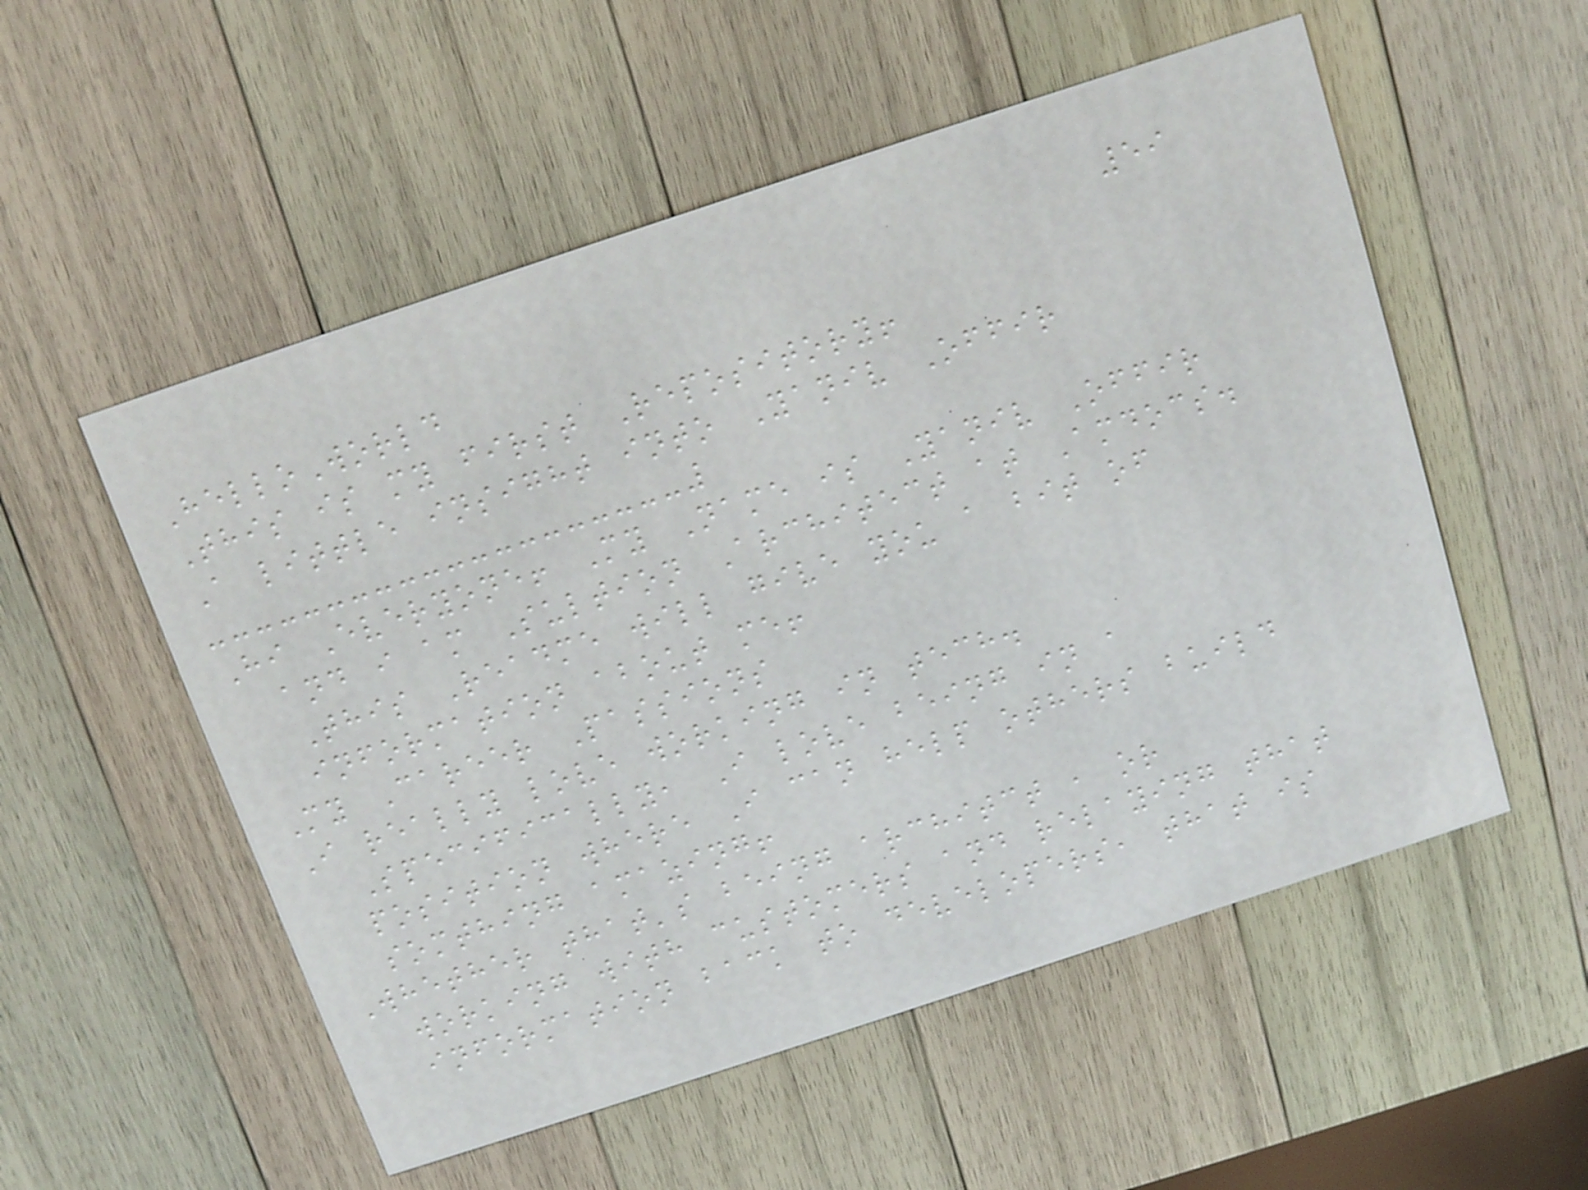59
HelloWorld
This is my first Repository!
A little insight into Yaniv Offir
Hi Everyone! My Name is Yaniv Offir
and i am Sultion Architect at Amdocs.
This Readme will give you a bit of
information about me!
My Career Passions
I really love working in tech.
Specifically, I love being in a
position where I can help others build
somthing amazing!
Whether that's being architct , or
working with customers and relaying that
information back to developers, that is
